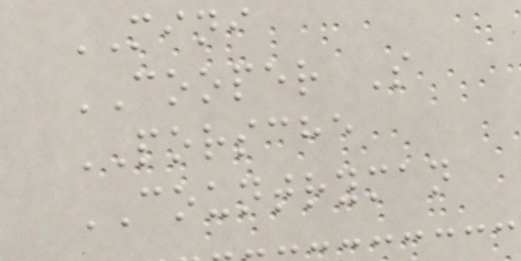MINI
COOPER S
PORSCHE
COUNTRYMAN
